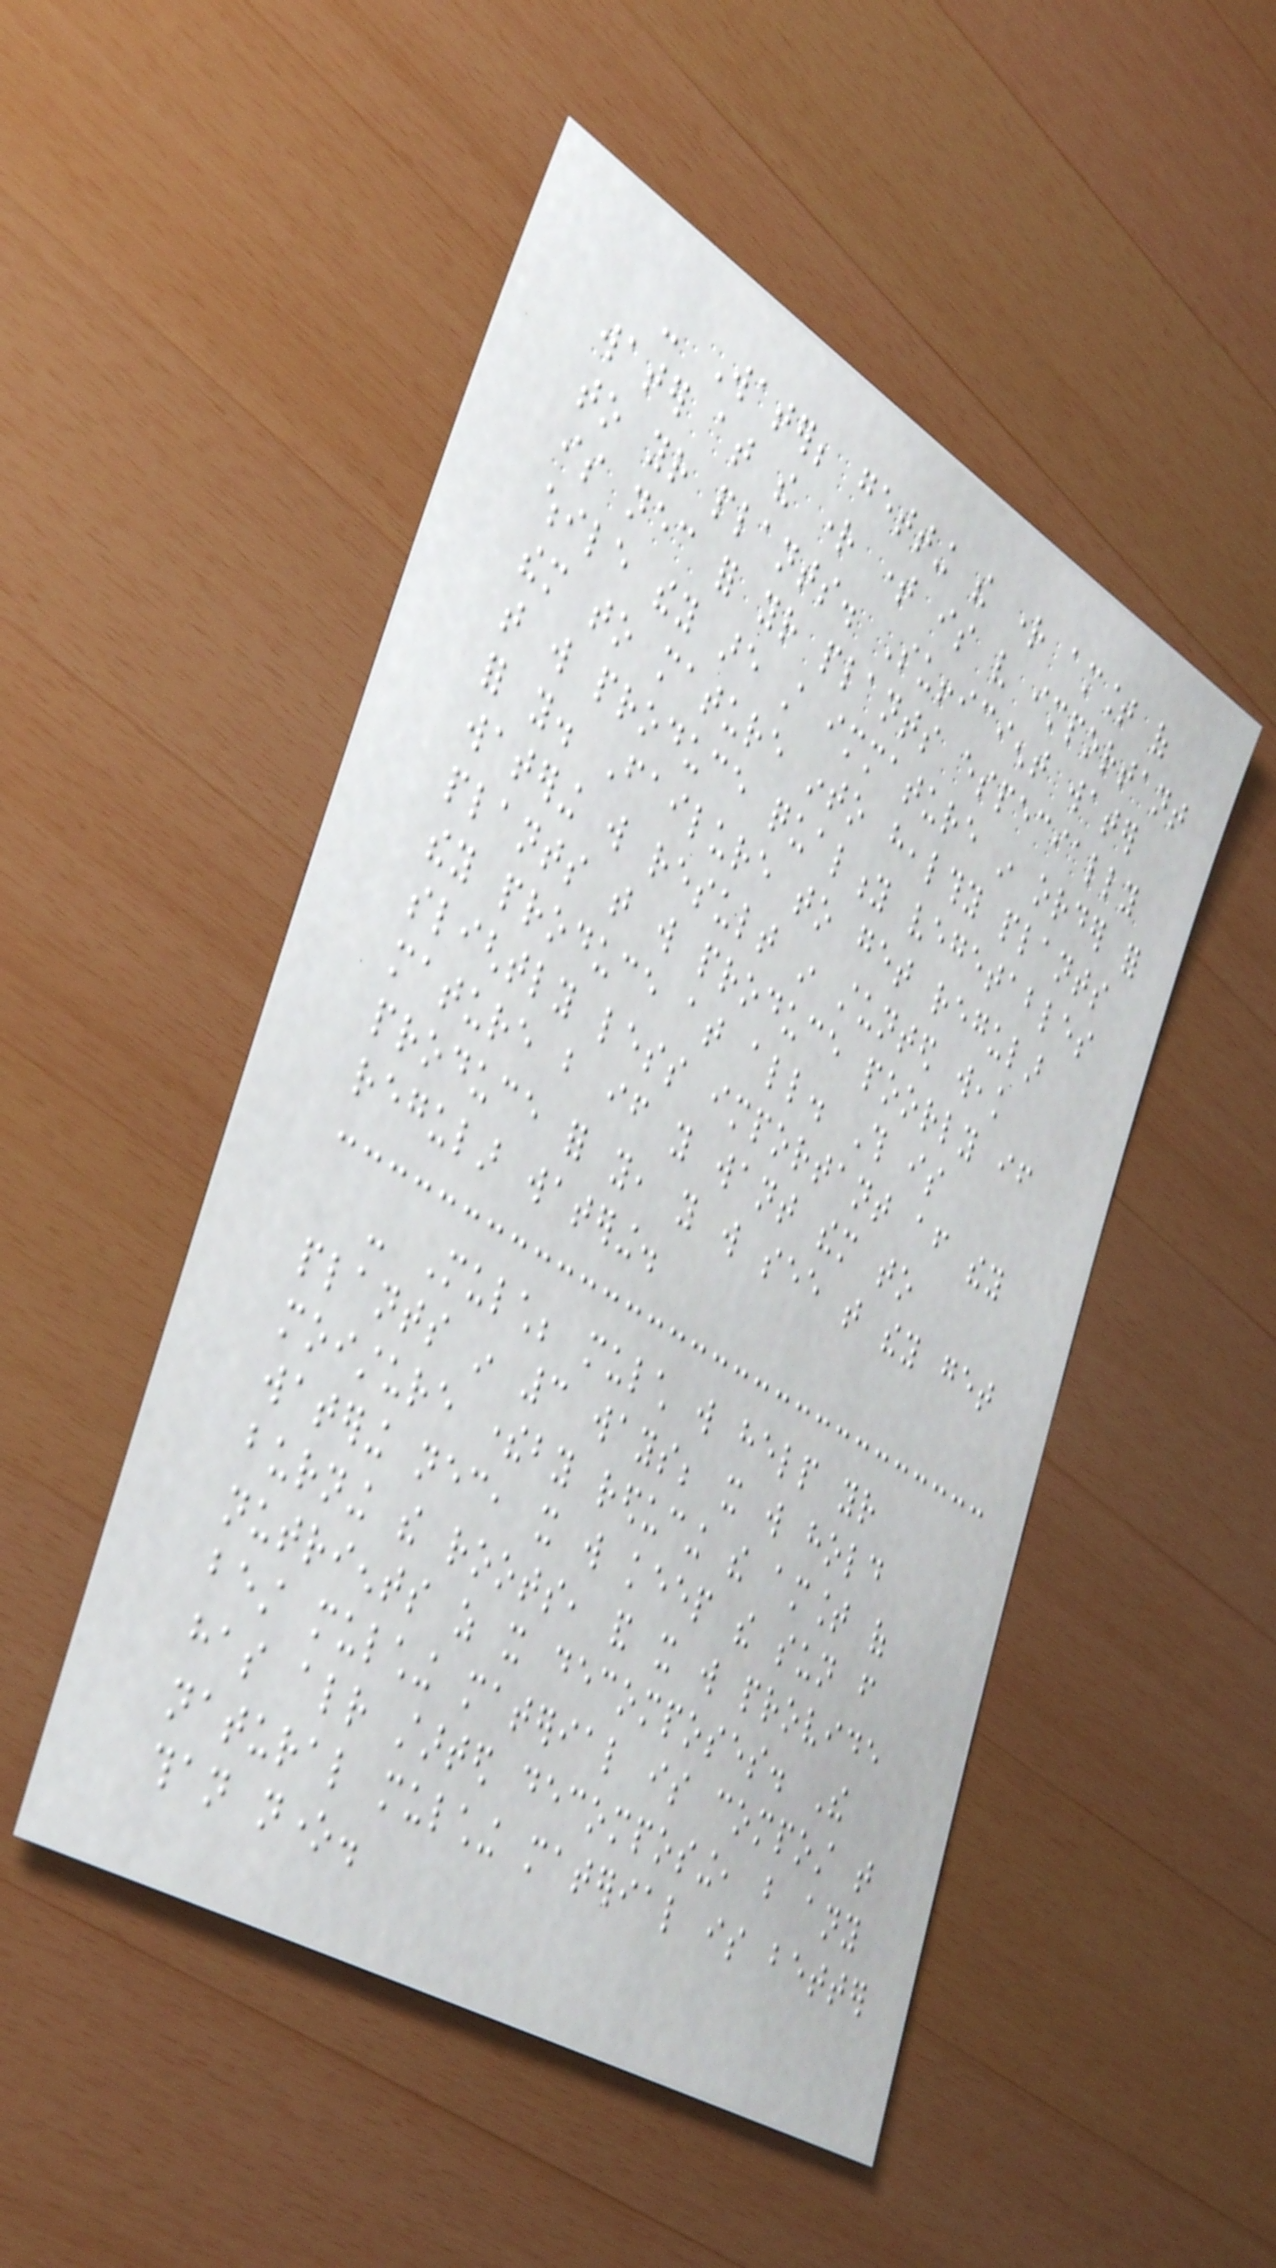- Water; getting the right amount of
water at the right time is very important
to your plants. Sufficient water
is necessary for your plants especially
while they are still immature in order for
them to mature into healthy plants
that will produce quality vegetables
for you. Failure to get regular
watering will result in stunted weak
plants that will produce poorly if
they produce at all. This is
slightly less important after they
mature but if you want them to
produce for you, you will see that they get
regular watering.
- Mulch; mulch will help your
plants in 3 ways; it will hold
moisture thereby reducing the amount of
watering necessary, it will keep the sun from
burning the roots, and it will provide
nutrients as it decomposes. The
best mulching material is compost that
has already started decomposing, but any
natural mulching material is better
than none.
